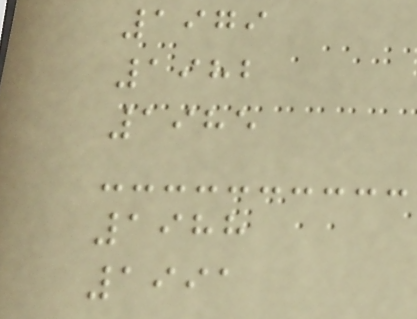1979
1982
1985
1988
1991
